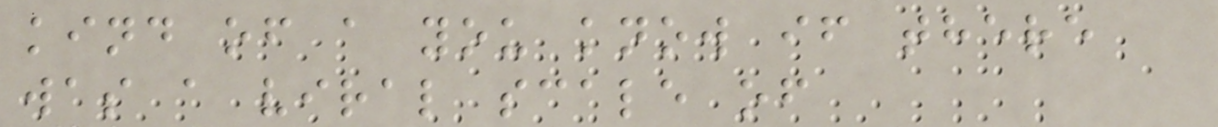kind of a you know if there
was a viral scale of
